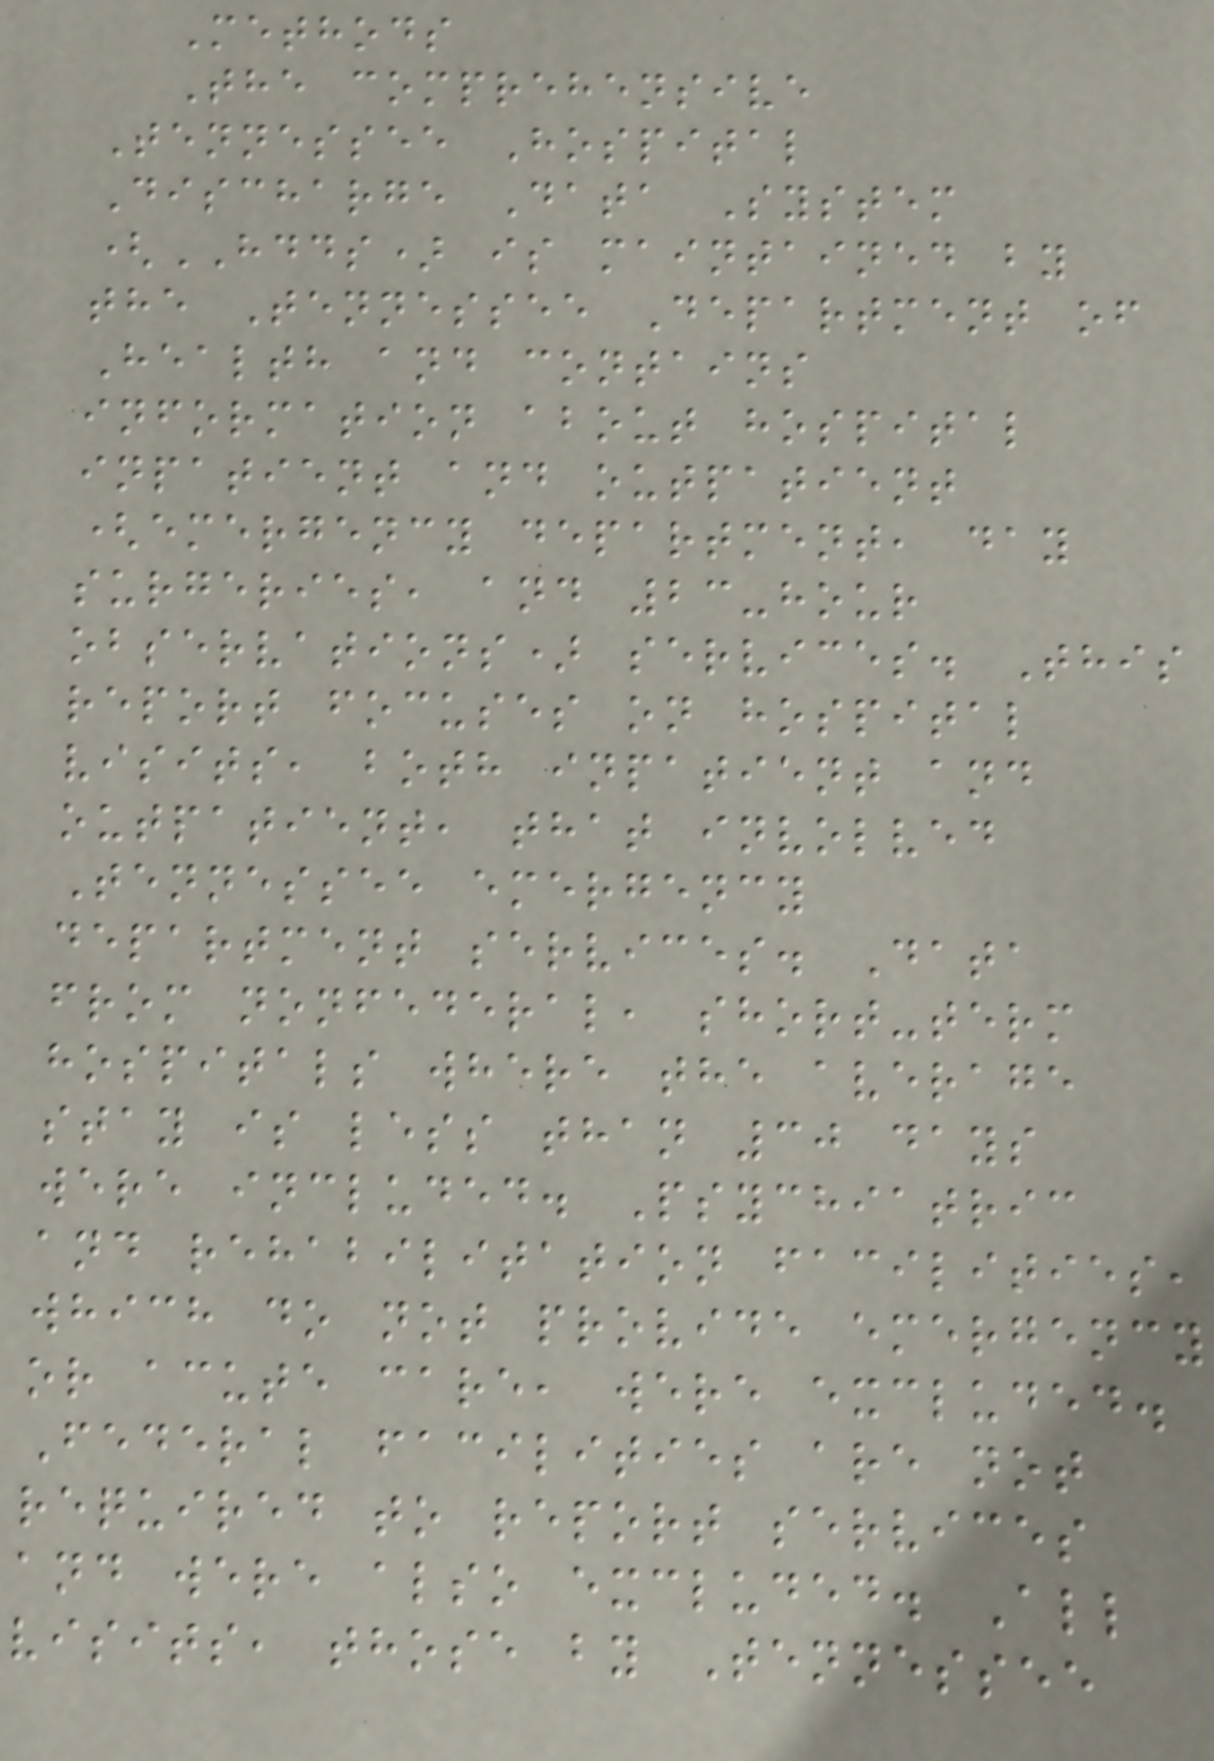Methods
The comprehensive
Tennessee Hospital
Discharge Data System
(HDDS) is maintained by
the Tennessee Department of
Health and contains
information about hospital
inpatient and outpatient
(emergency department, day
surgeries, and 23-hour
observations) services. This
report focuses on hospital
visits, both inpatient and
outpatient, that involved
Tennessee emergency
department services. Data
from nonfederal, short-term
hospitals where the average
stay is less than 30 days
were included. Psychiatric
and rehabilitation facilities,
which do not provide emergency
or acute care, were excluded.
Federal facilities are not
required to report services
and were also excluded. All
visits, those by Tennessee
